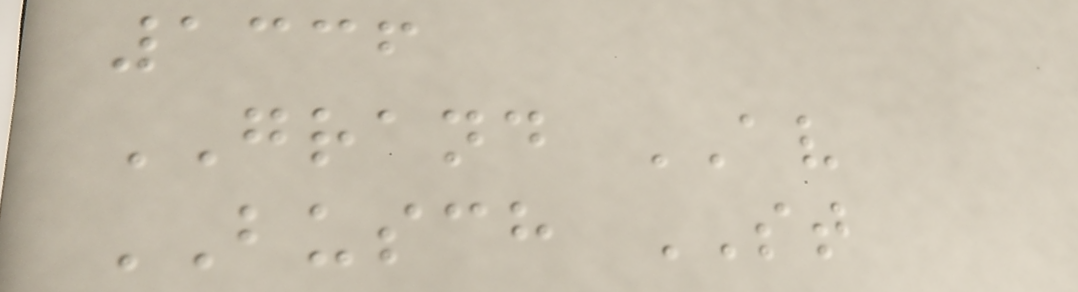1336
GRAND AV
BUSCH ST
